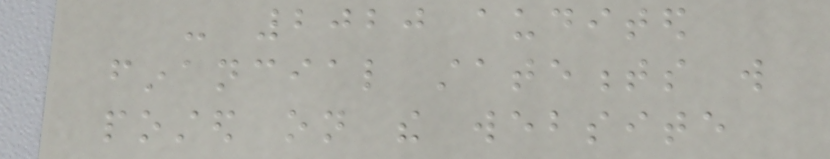- 2020 audited
financial statements will
posted on the website
